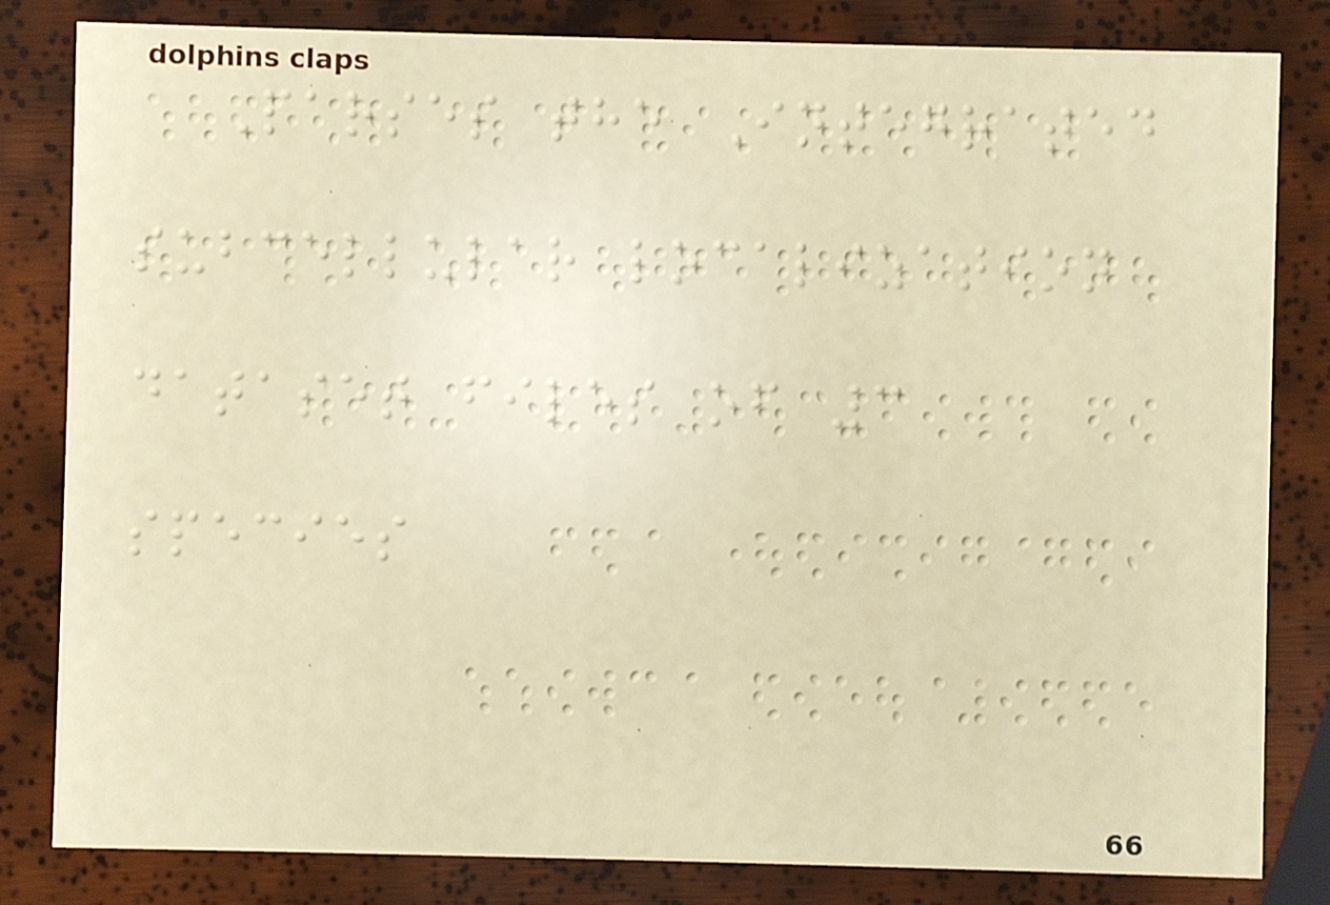Parses the Integrated
subcellular localization
dataset files of 3
species
